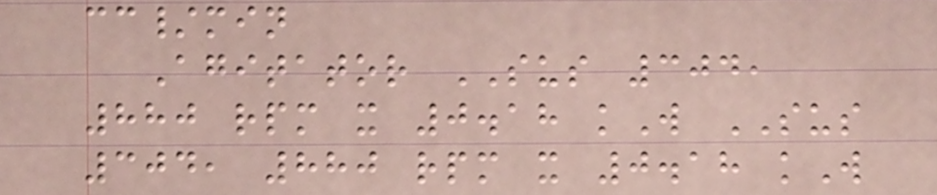cc/min
Agitator SUS 304,
880 rpm x 0.18 kW SUS
304, 880 rpm x 0.18 kW
